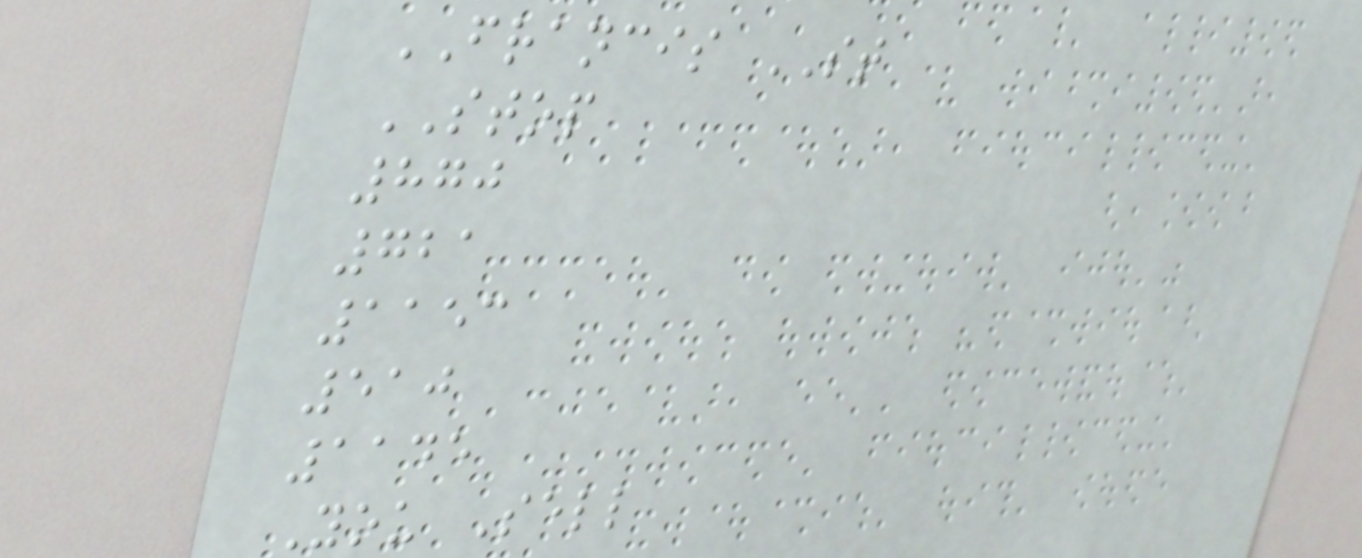FRANCIS ST
STOP
870
721
1153
510
1145
You Sell
